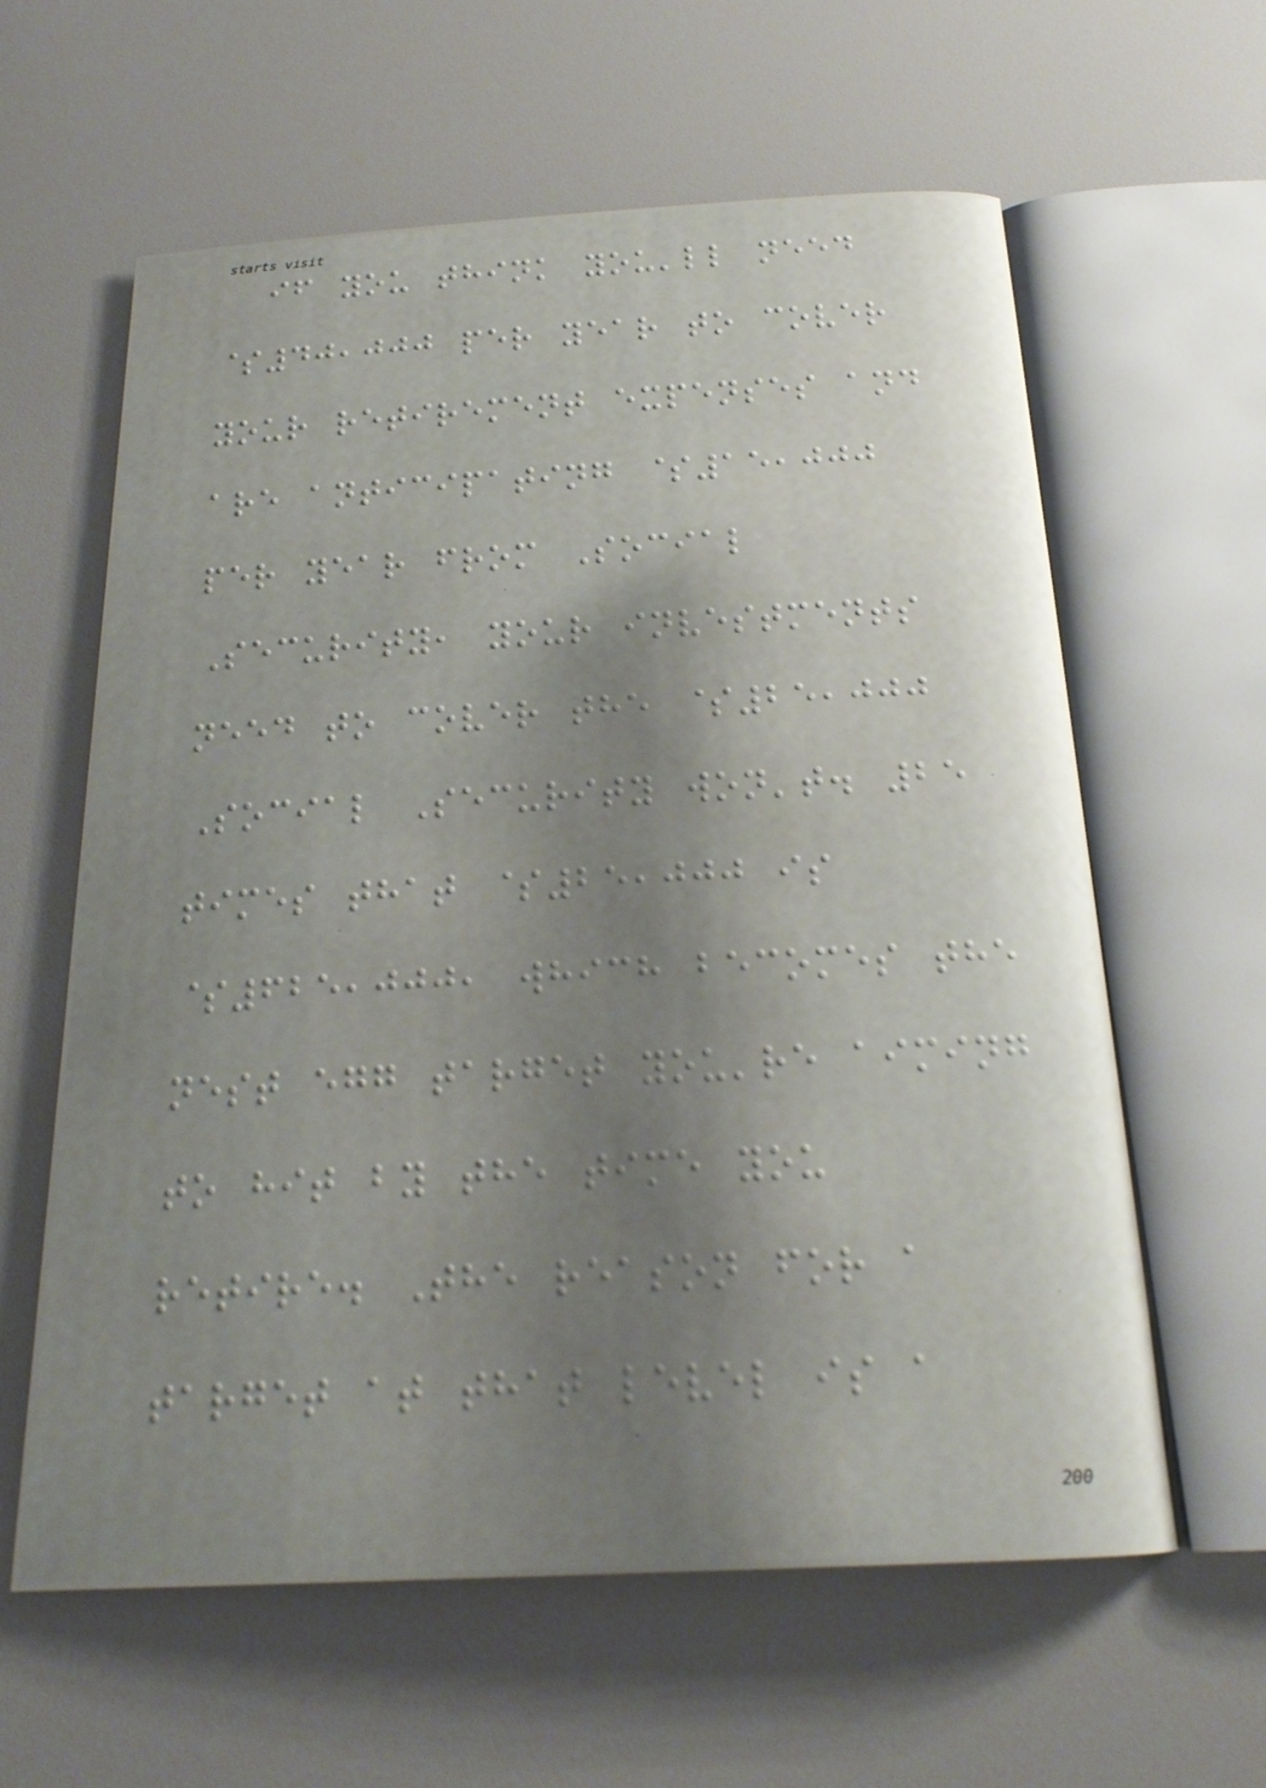if you think you'll need
$40,000 per year to cover
your retirement expenses and
are anticipating $15,000
per year from Social
Security, your investments
need to cover the $25,000
Social Security won't. 25
times that $25,000 is
$625,000, which becomes the
nest egg target you're aiming
to hit by the time you
retire. The reason for a
target at that level is a
